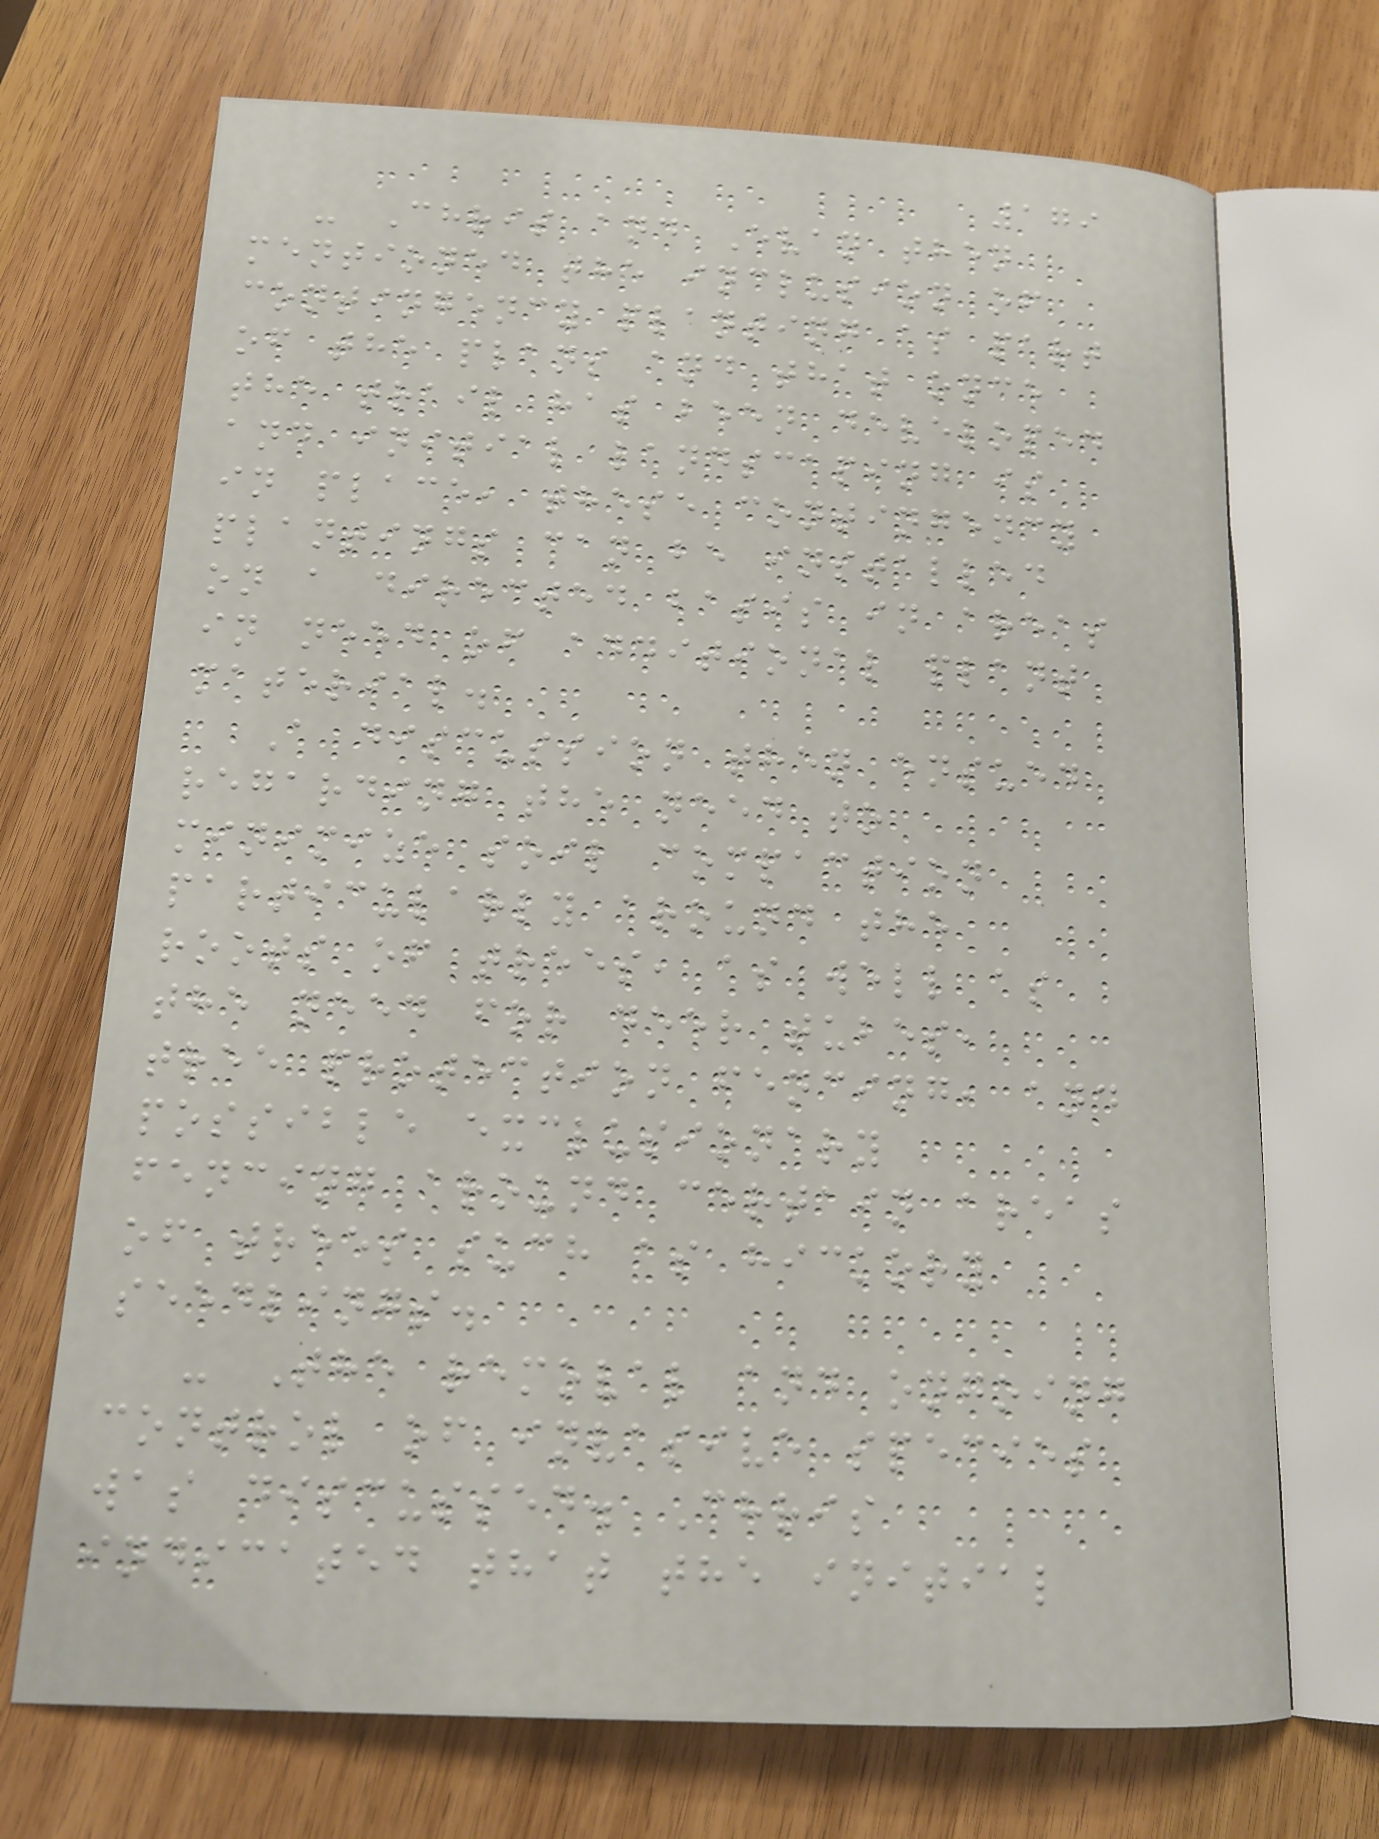179
- Chris and Evan then
mentioned the inclusion of
contingency planting as part
of the plans and that once
the trail has been developed
and initial landscaping is
in place, these contingency
plantings can be installed
on a directed basis in areas
in need of additional plant
material.
A discussion then ensued
regarding the need to
minimize soil compaction
particularly around the
roots of trees, as well as
the need for deer tubes,
tree protection fencing, and
possible exclusionary
fencing around certain areas
of trees such as hickory
seedlings.
- The removal and ongoing
control of invasive species
was discussed. Chris
indicated that the initial
